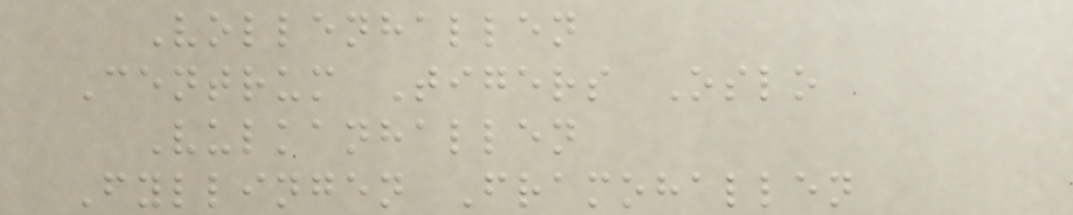Vollenhallen
Centrum Tigers Oslo
Vulkanhallen
Fyllingen Framohallen
